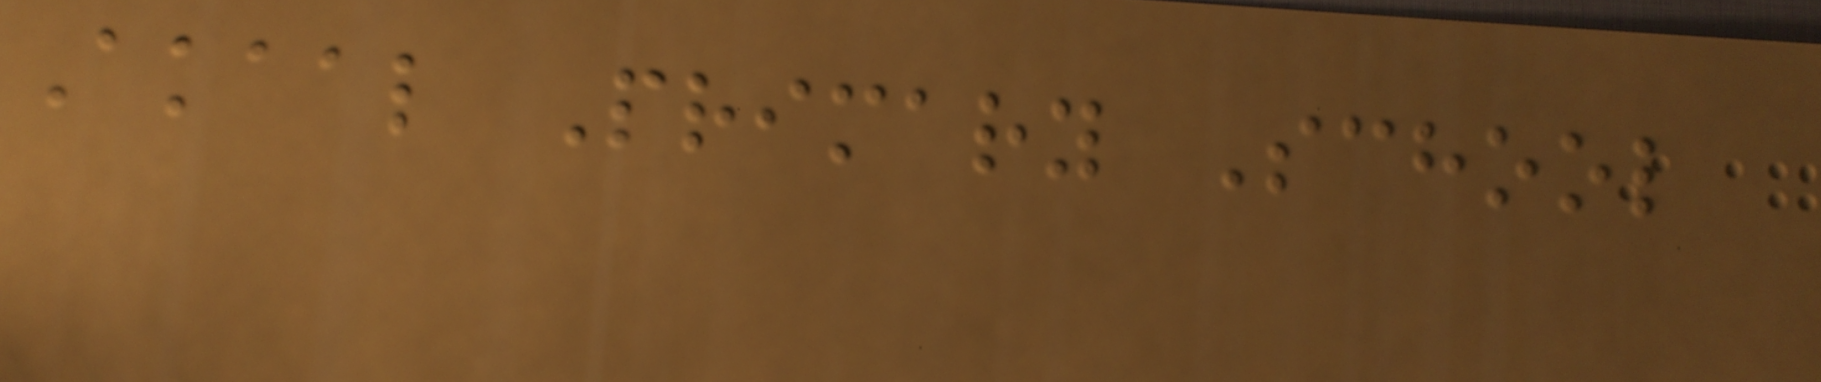Akaal Primary School
